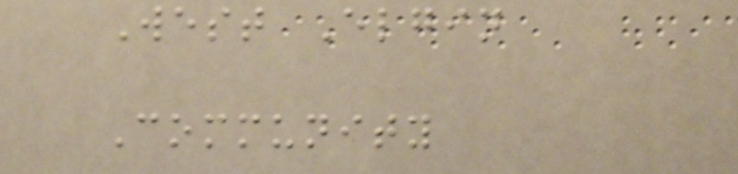West Elgin
Community
